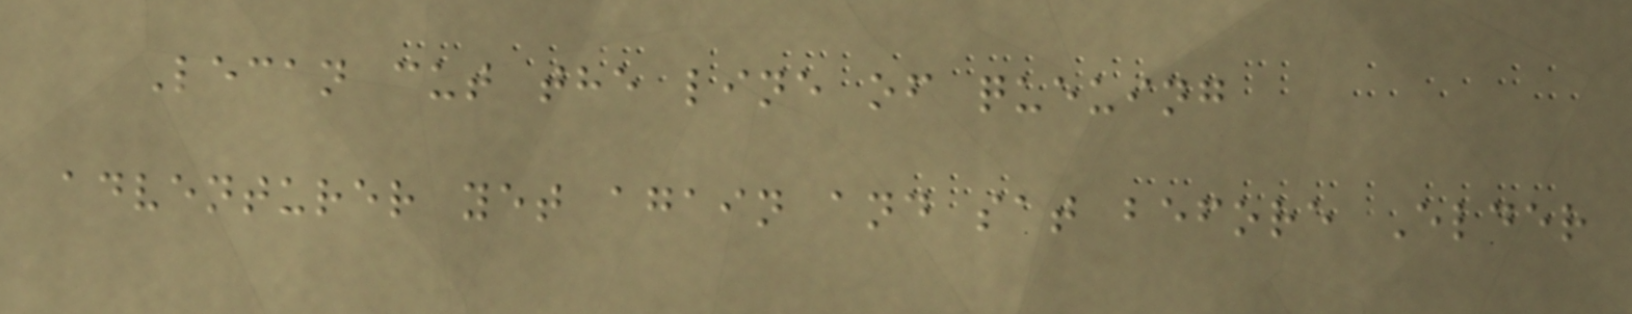Lecan cut the line of queuing
adventurer yet again and sat before Elder
